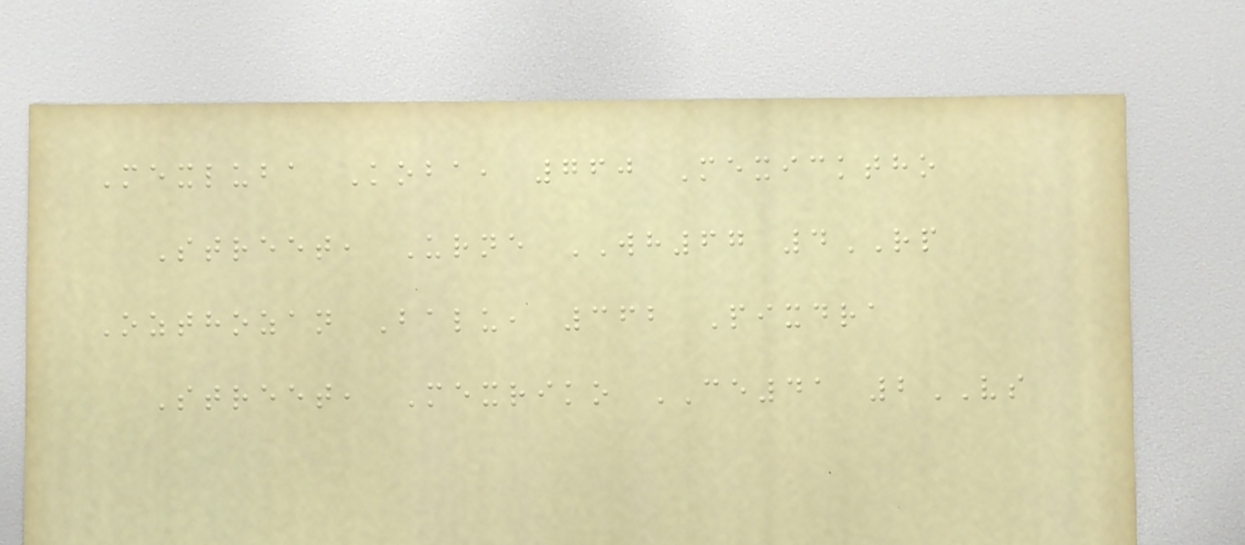Mexluba Koba, 760 Mexicktho
Street, Urne WH67 4RP
Ozthozan Balu, 362 Pixdra
Street, Mexriko CE41 2VS
